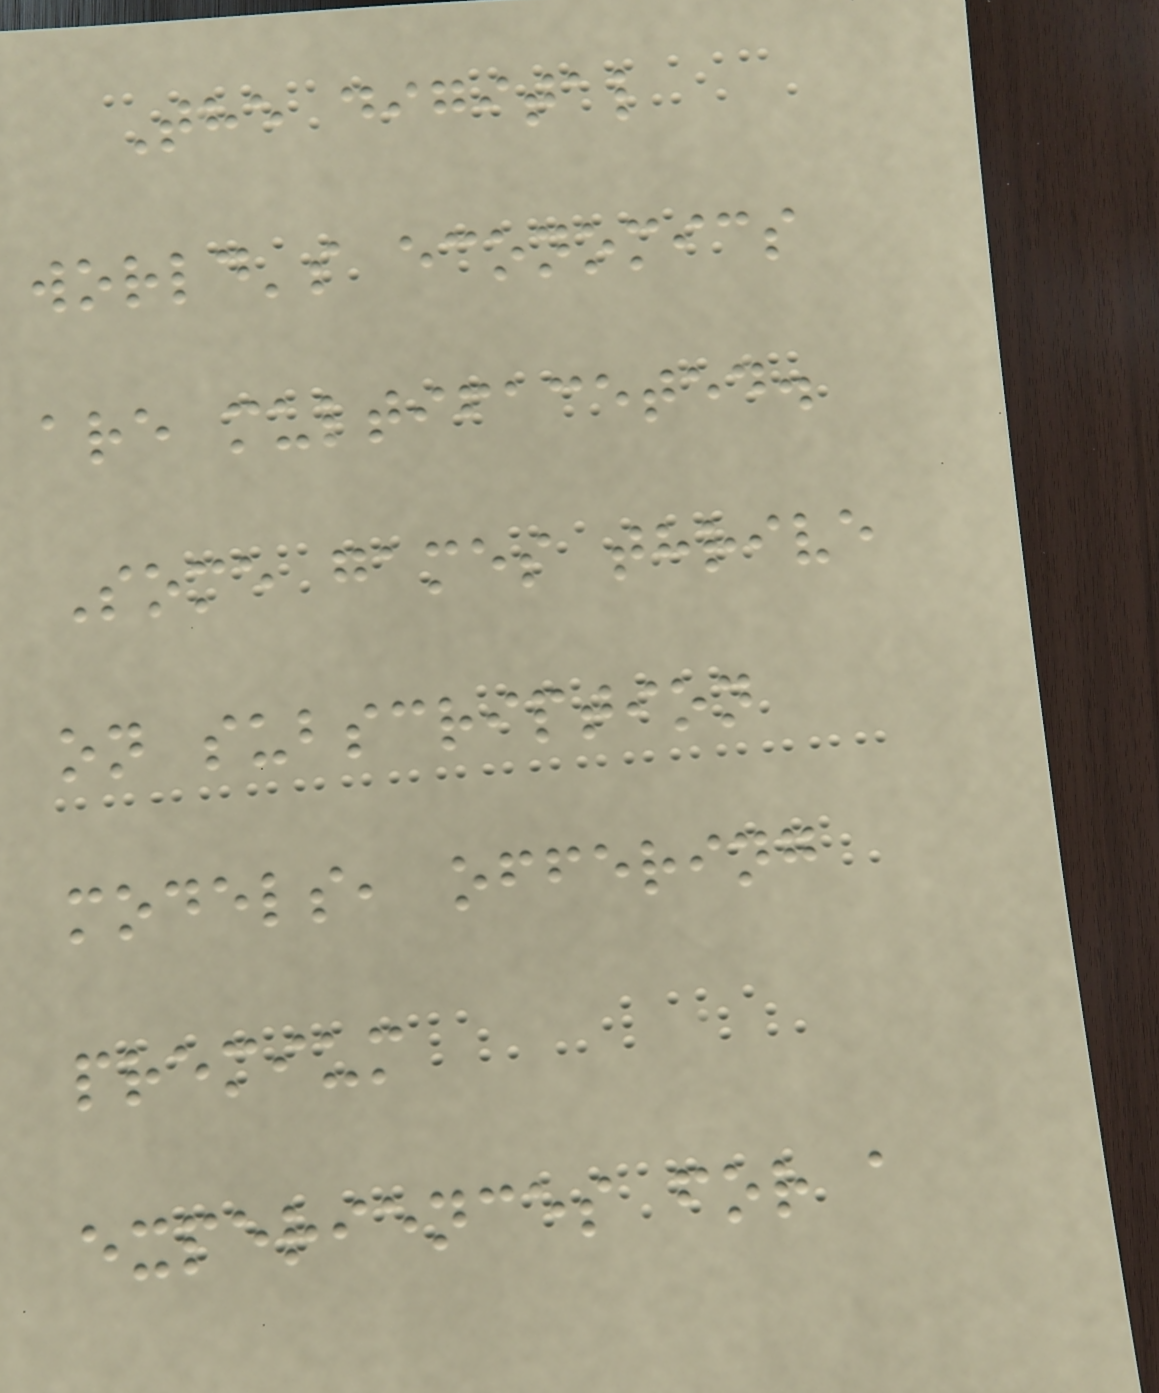The digital
world's economics
are multifaceted.
Some games thrive
on subscription
models, offering
premium
experiences for a
